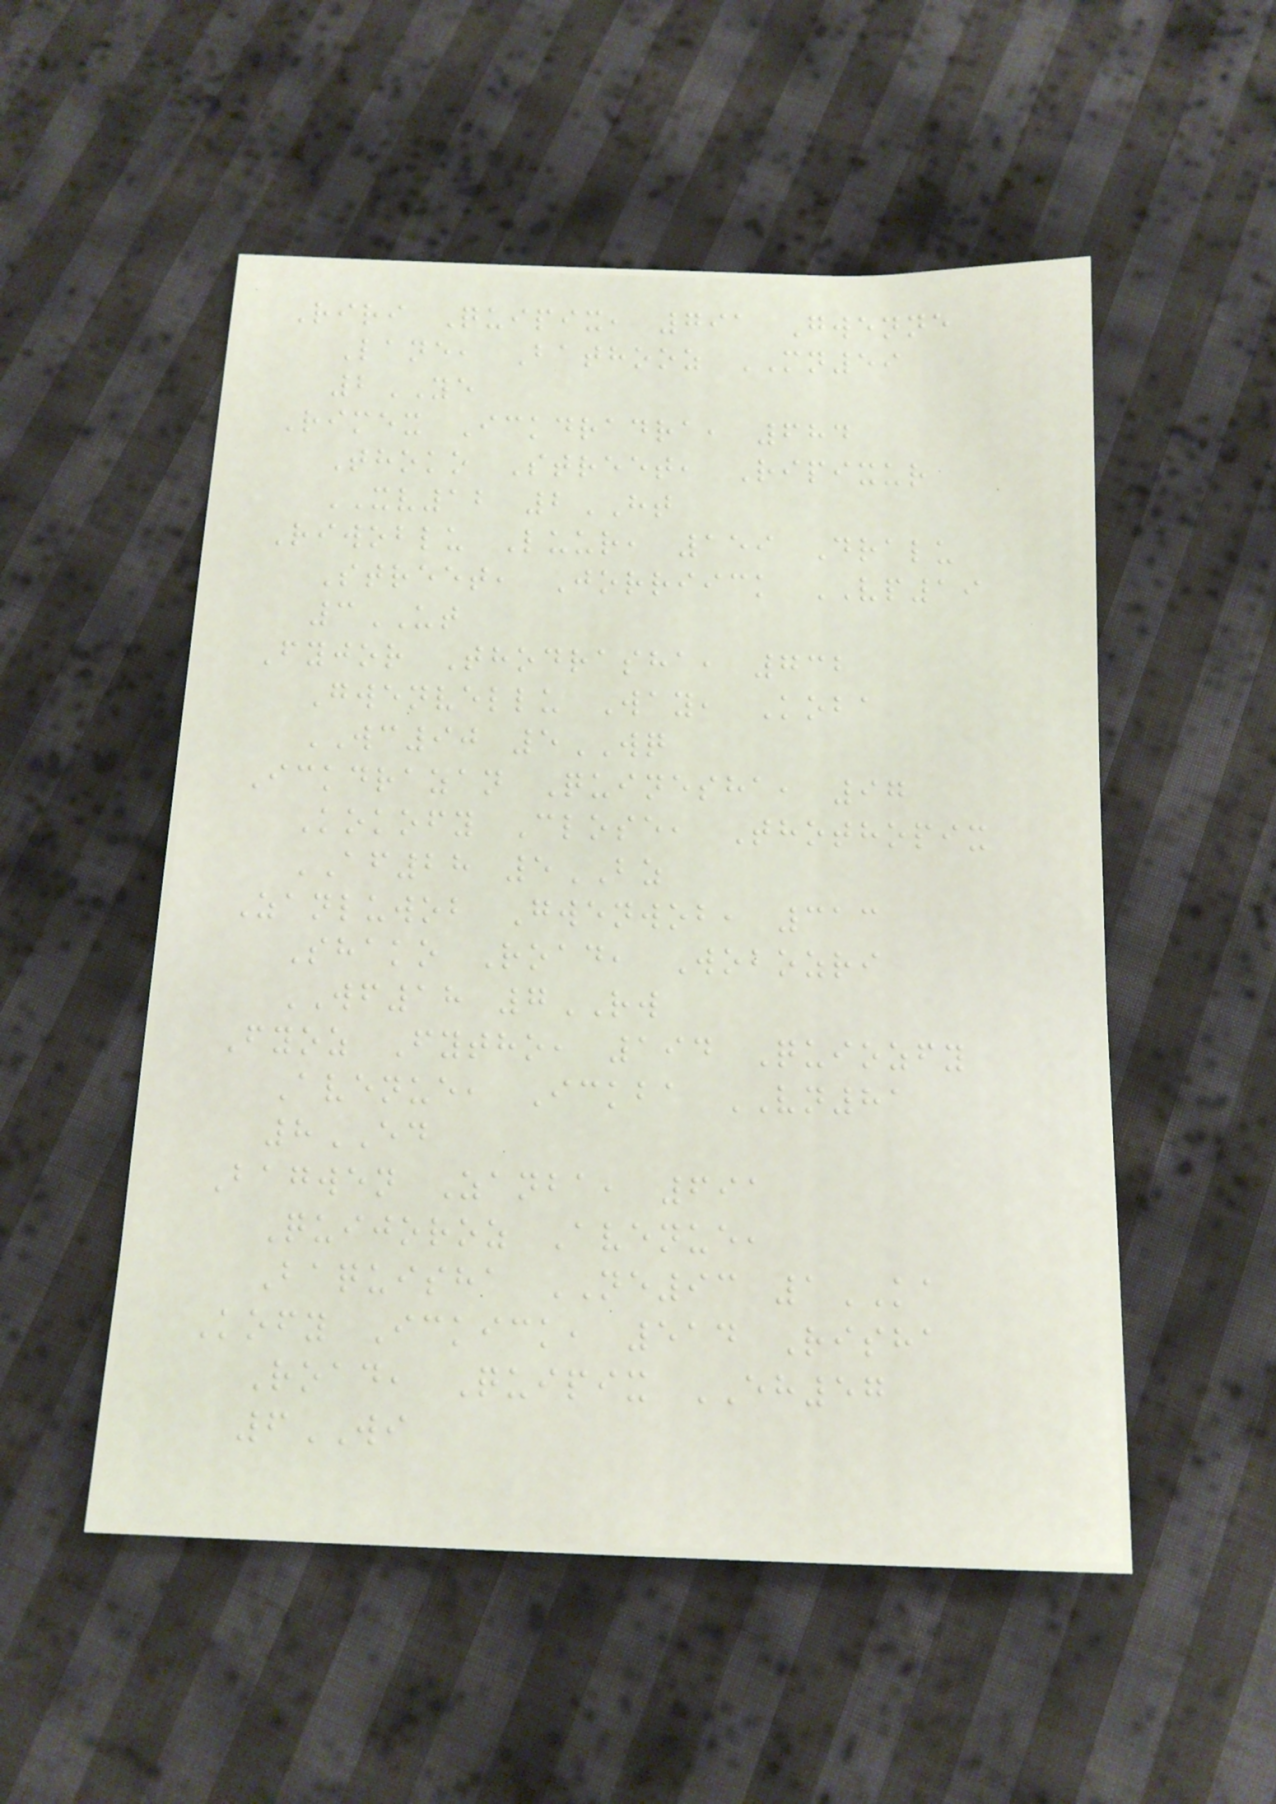Riri Quipix, 791 Gwenne
Lane, Bathooz MN59
2YE
Rimex Ickdradra, 684
Thoko Street, Ripixur
XV12 2HT
Riwoblu Luur, 159 Dralu
Street, Jorriick VP19
3UT
Fyjor Thodrasha, 732
Gwenvellu Way, Koba
WC90 5WQ
Ickdrazan Quinesha, 97
Kokofy Close, Thothopix
AF28 5BZ
Zanluwob Gwenwob, 313
Shako Road, Wobozri
WF18 7RW
Fyoz Fytho, 194 Quiozfy
Avenue, Ickba VN81
8ED
Bagwen Zanba, 691
Quijoroz Avenue,
Baquisha NE93 1KA
Kofy Ickick, 514 Risha
Road, Quipix EH57
6WI
